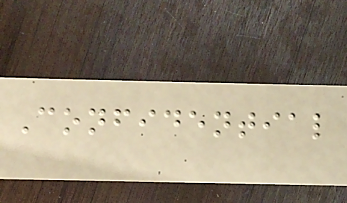Confidential
